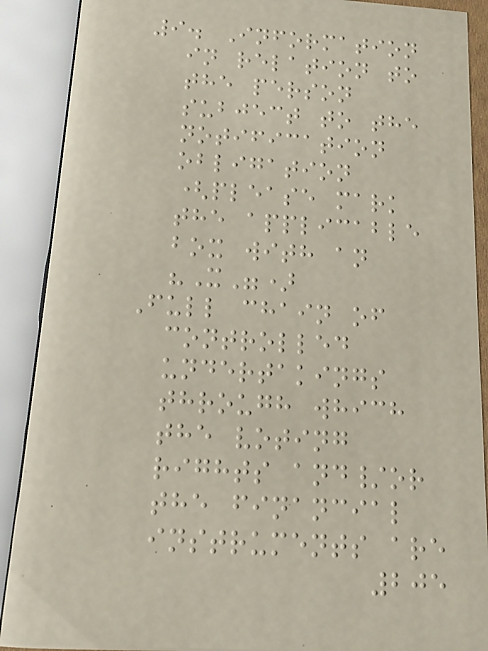9. Information
in relation to
the person
subject to the
notification
obligation
(please mark
the applicable
box with an
"X")
Full chain of
controlled
undertakings
through which
the voting
rights and/or
the financial
instruments are
205
